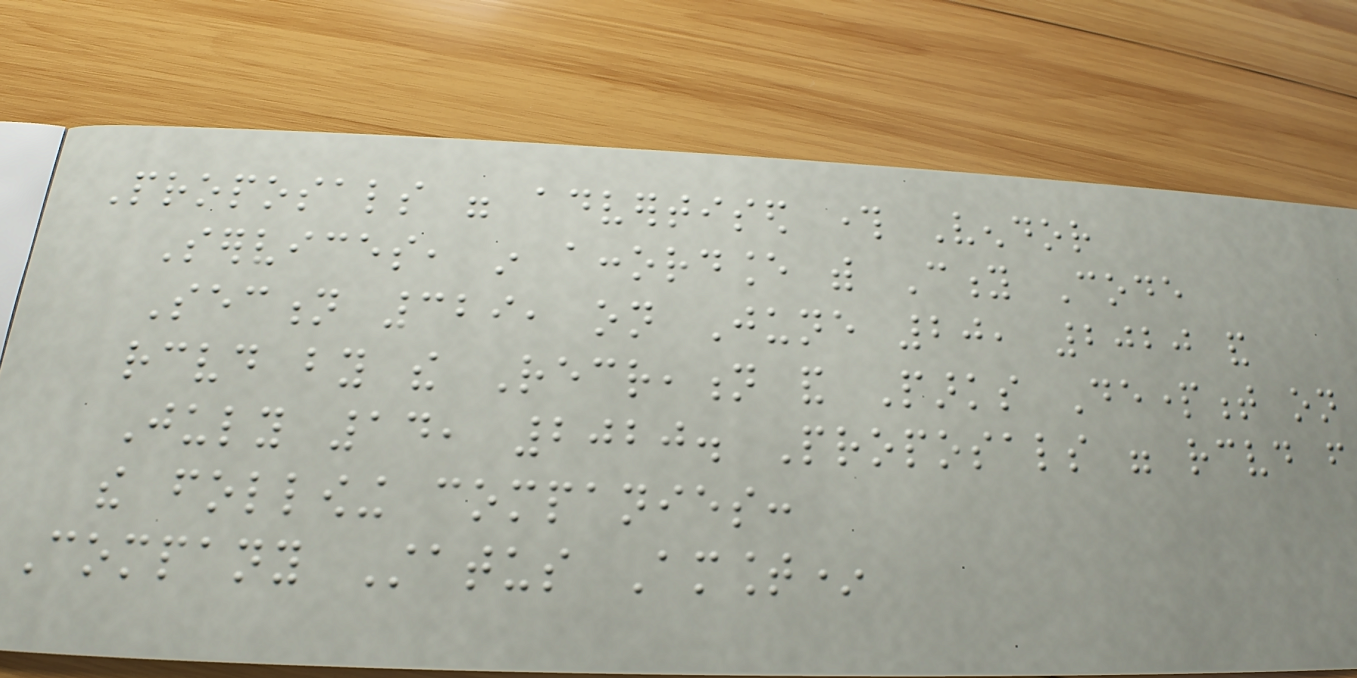Proposals were advertised through Vendor
Services, in accordance with City Code
Section 329, on June 20, 2020 and
received by the Recreation and Parks Department on
July 14, 2020. Proposals were received from
the following companies:
Company Status Amount*
